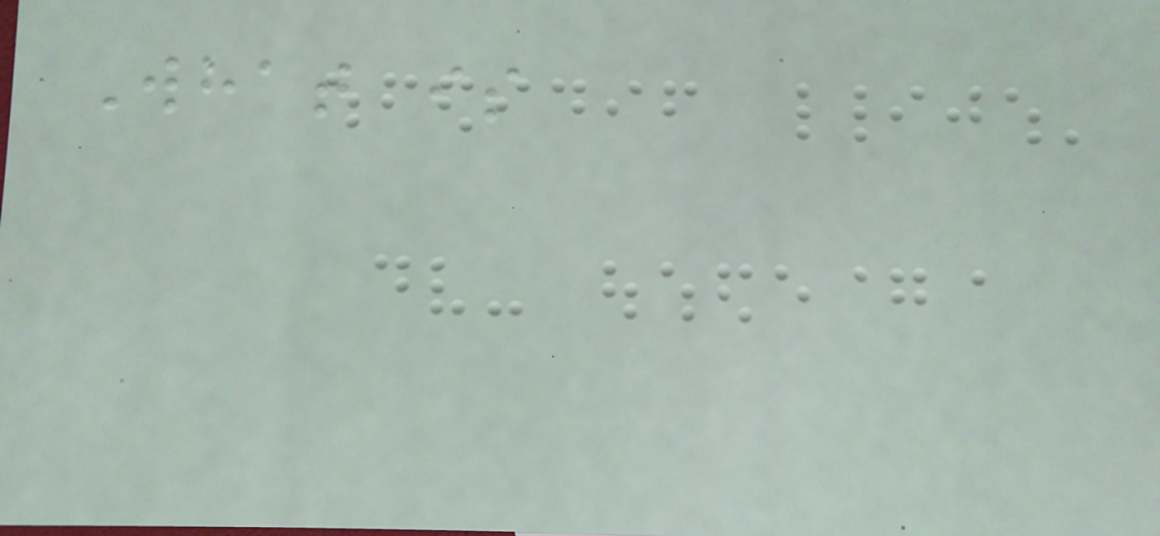What is
